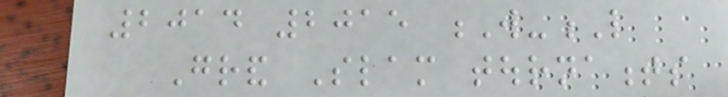2014 2015 W-L
Grand Slam tournaments
